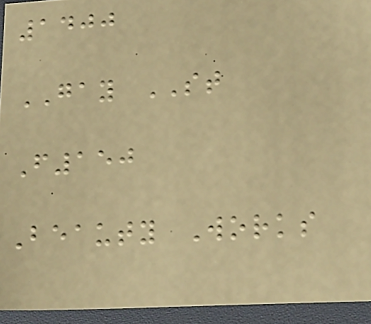1400
GAY ST
F150
Beauty Works
